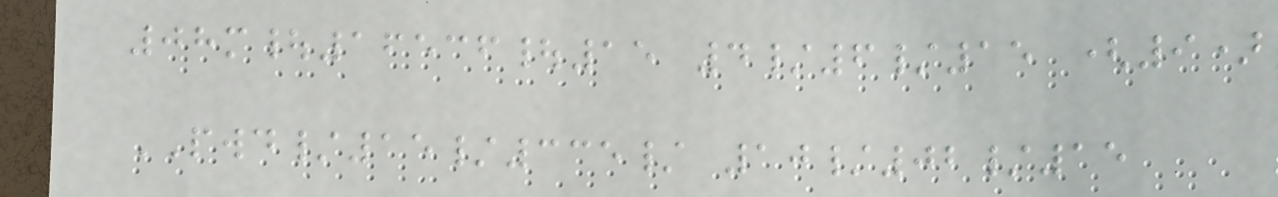08m|16536|15 4/6/15 (9)
PWD/15/335/ 10/02/15
